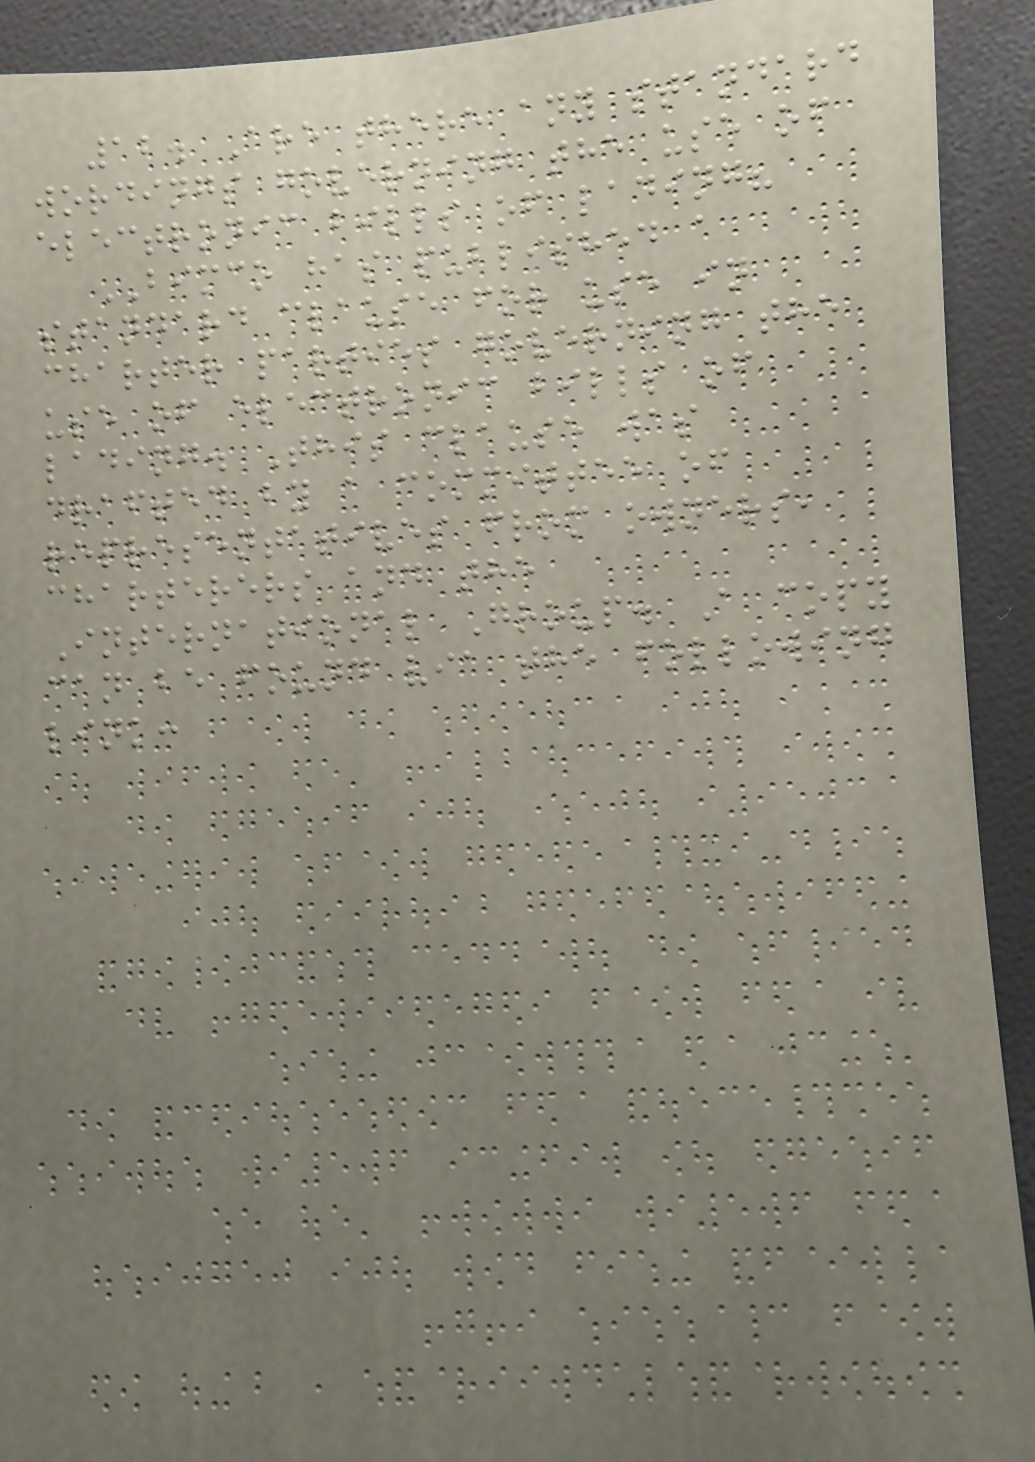12. Are there any standard
wordings governing the use of
electronic bills of lading?
BIMCO has published a
standard clause for use in
charter parties governing the
use of electronic bills of
lading. This clause was
drafted by a committee of
representatives from owners,
charterers and the
International Group. A copy
can be found via the following
link:
